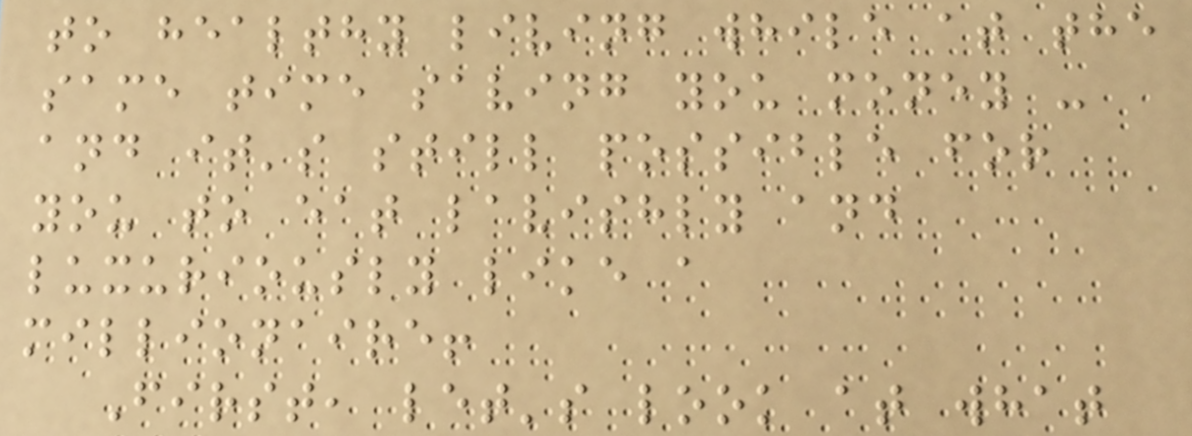to healthy living while at the
same time saving you money -
and it's still possible for
you to eat lavishly and
luxuriously like a
millionaire!
First, let's look at what
